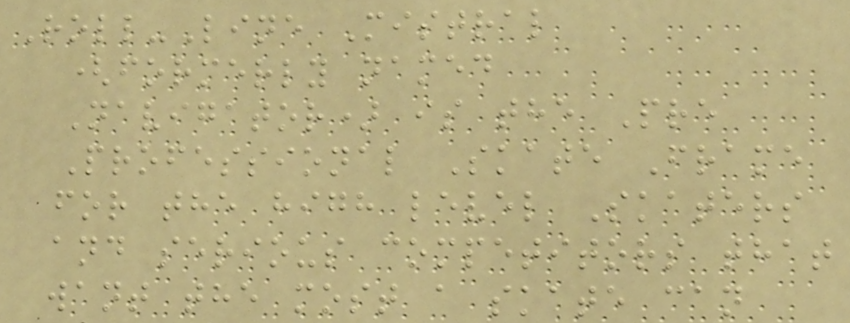Roll-Line Mistral
(formerly named
Navigator) is the Pre
Professional Skate Frame
for the high level Skaters
and serious competitors that
want the most a skate can
